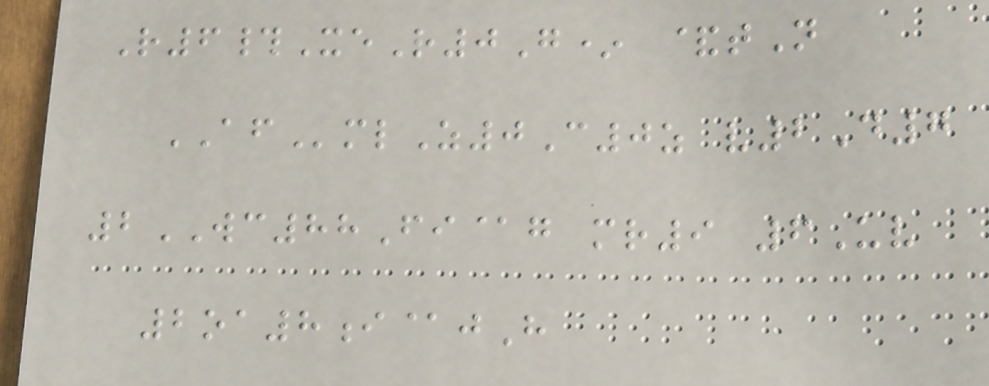R6#XeR0G* &tN
AFmlZ0C0z v2D7
2WC88Fi@g mr9 6Uv
2oa8i@jH
